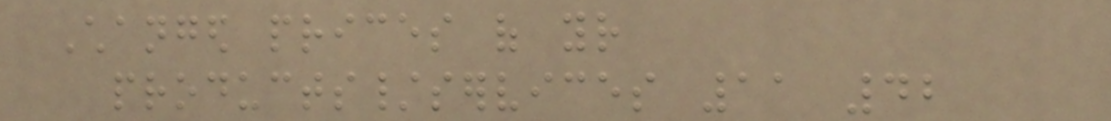Changed prices of your
products/services 11 42
